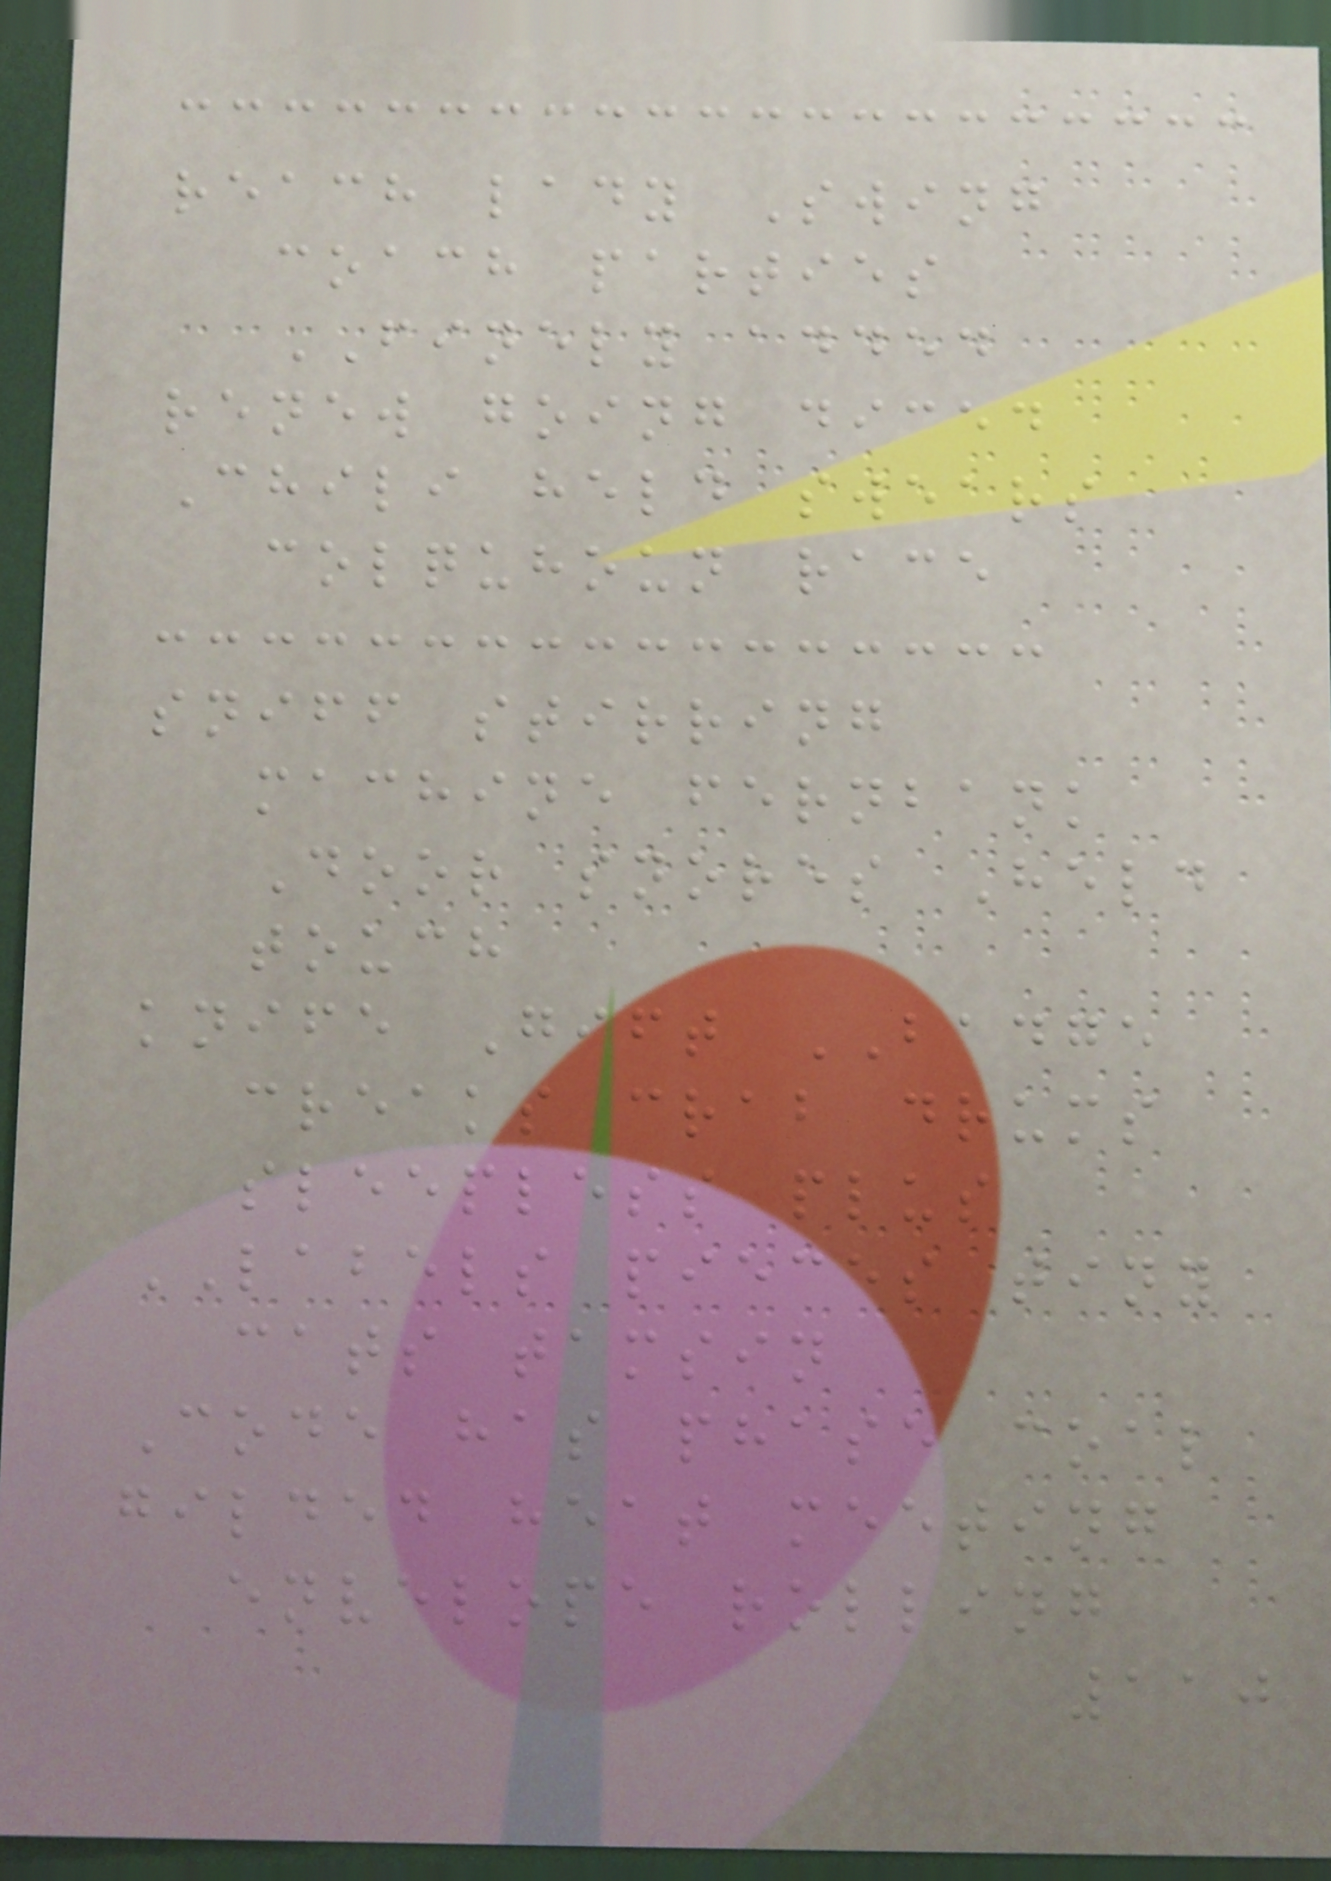reach lady Swing
coach parties
FINELY added
renew going diced
Chili held swears
colquhoun race
sniff stirring
machine fernbank
Door snores Held
touch
knife Gift BADGE
creaks crab drums
sleepless plus
LABELS pieces tiny
cats tamsin
Code has phase coal
gilded heat meeting
envelope rolling
110
